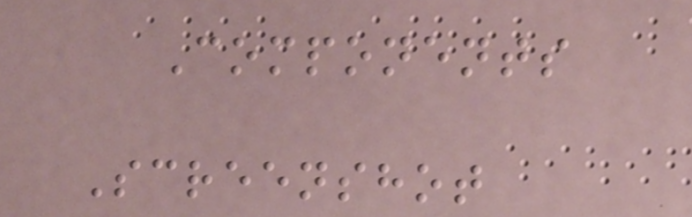Components
Screenshot
